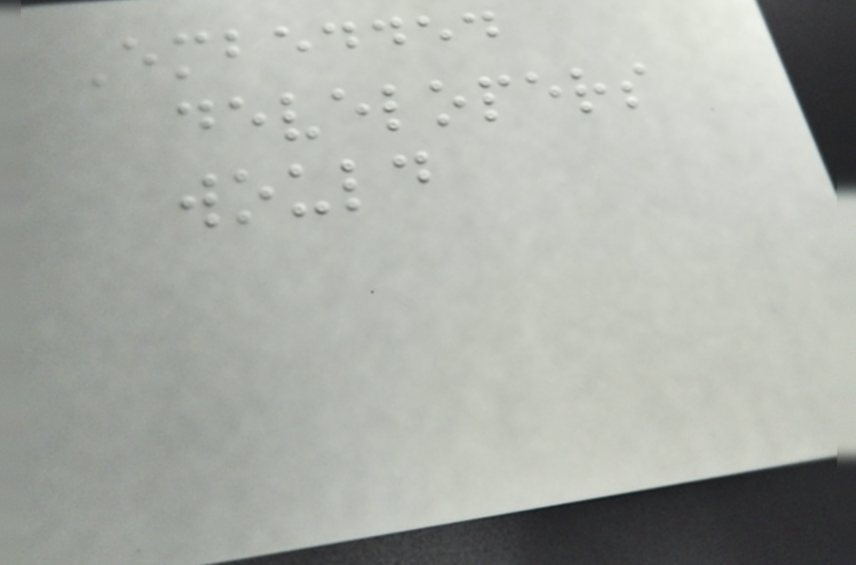Embedded
developers
would
